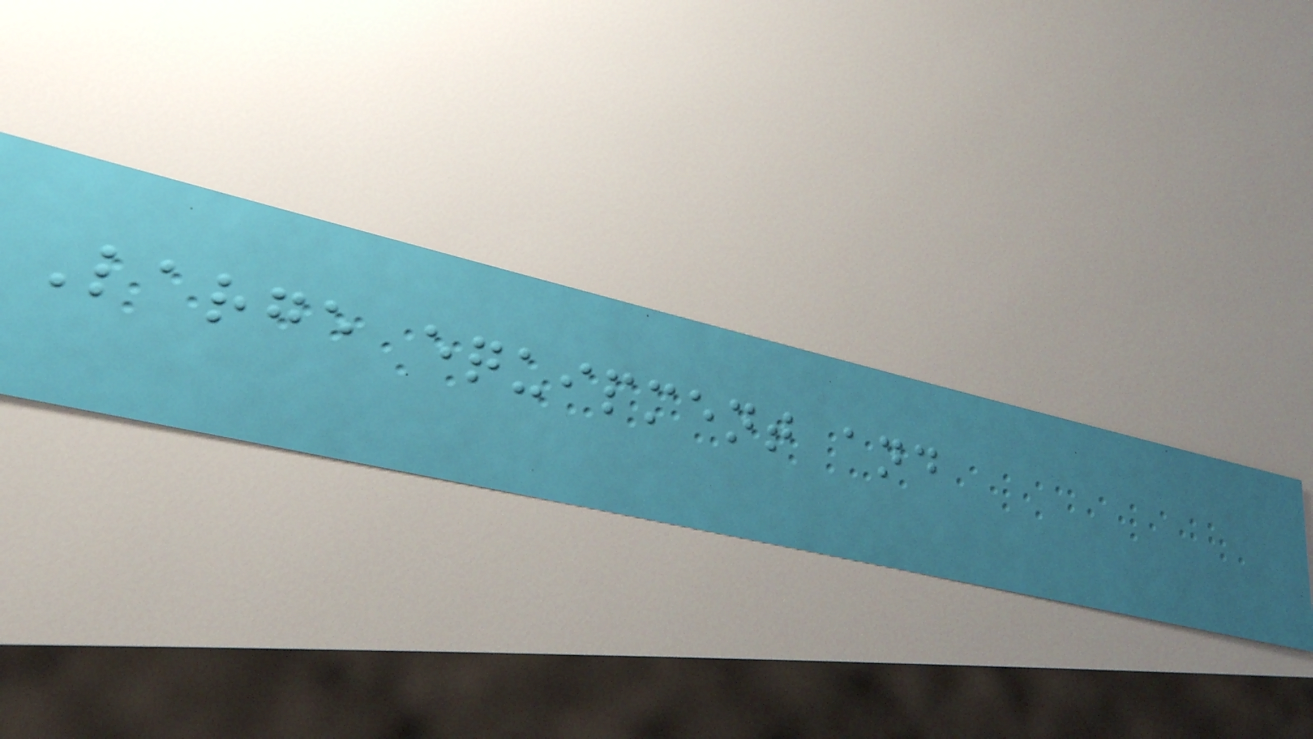Large equipment and
